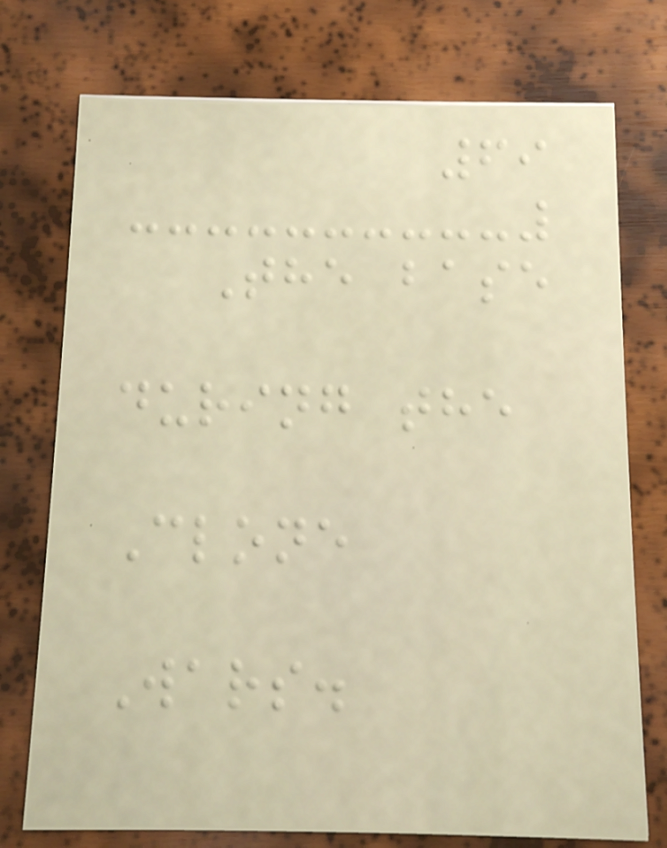69
The base
during the
Clone
Wars.
